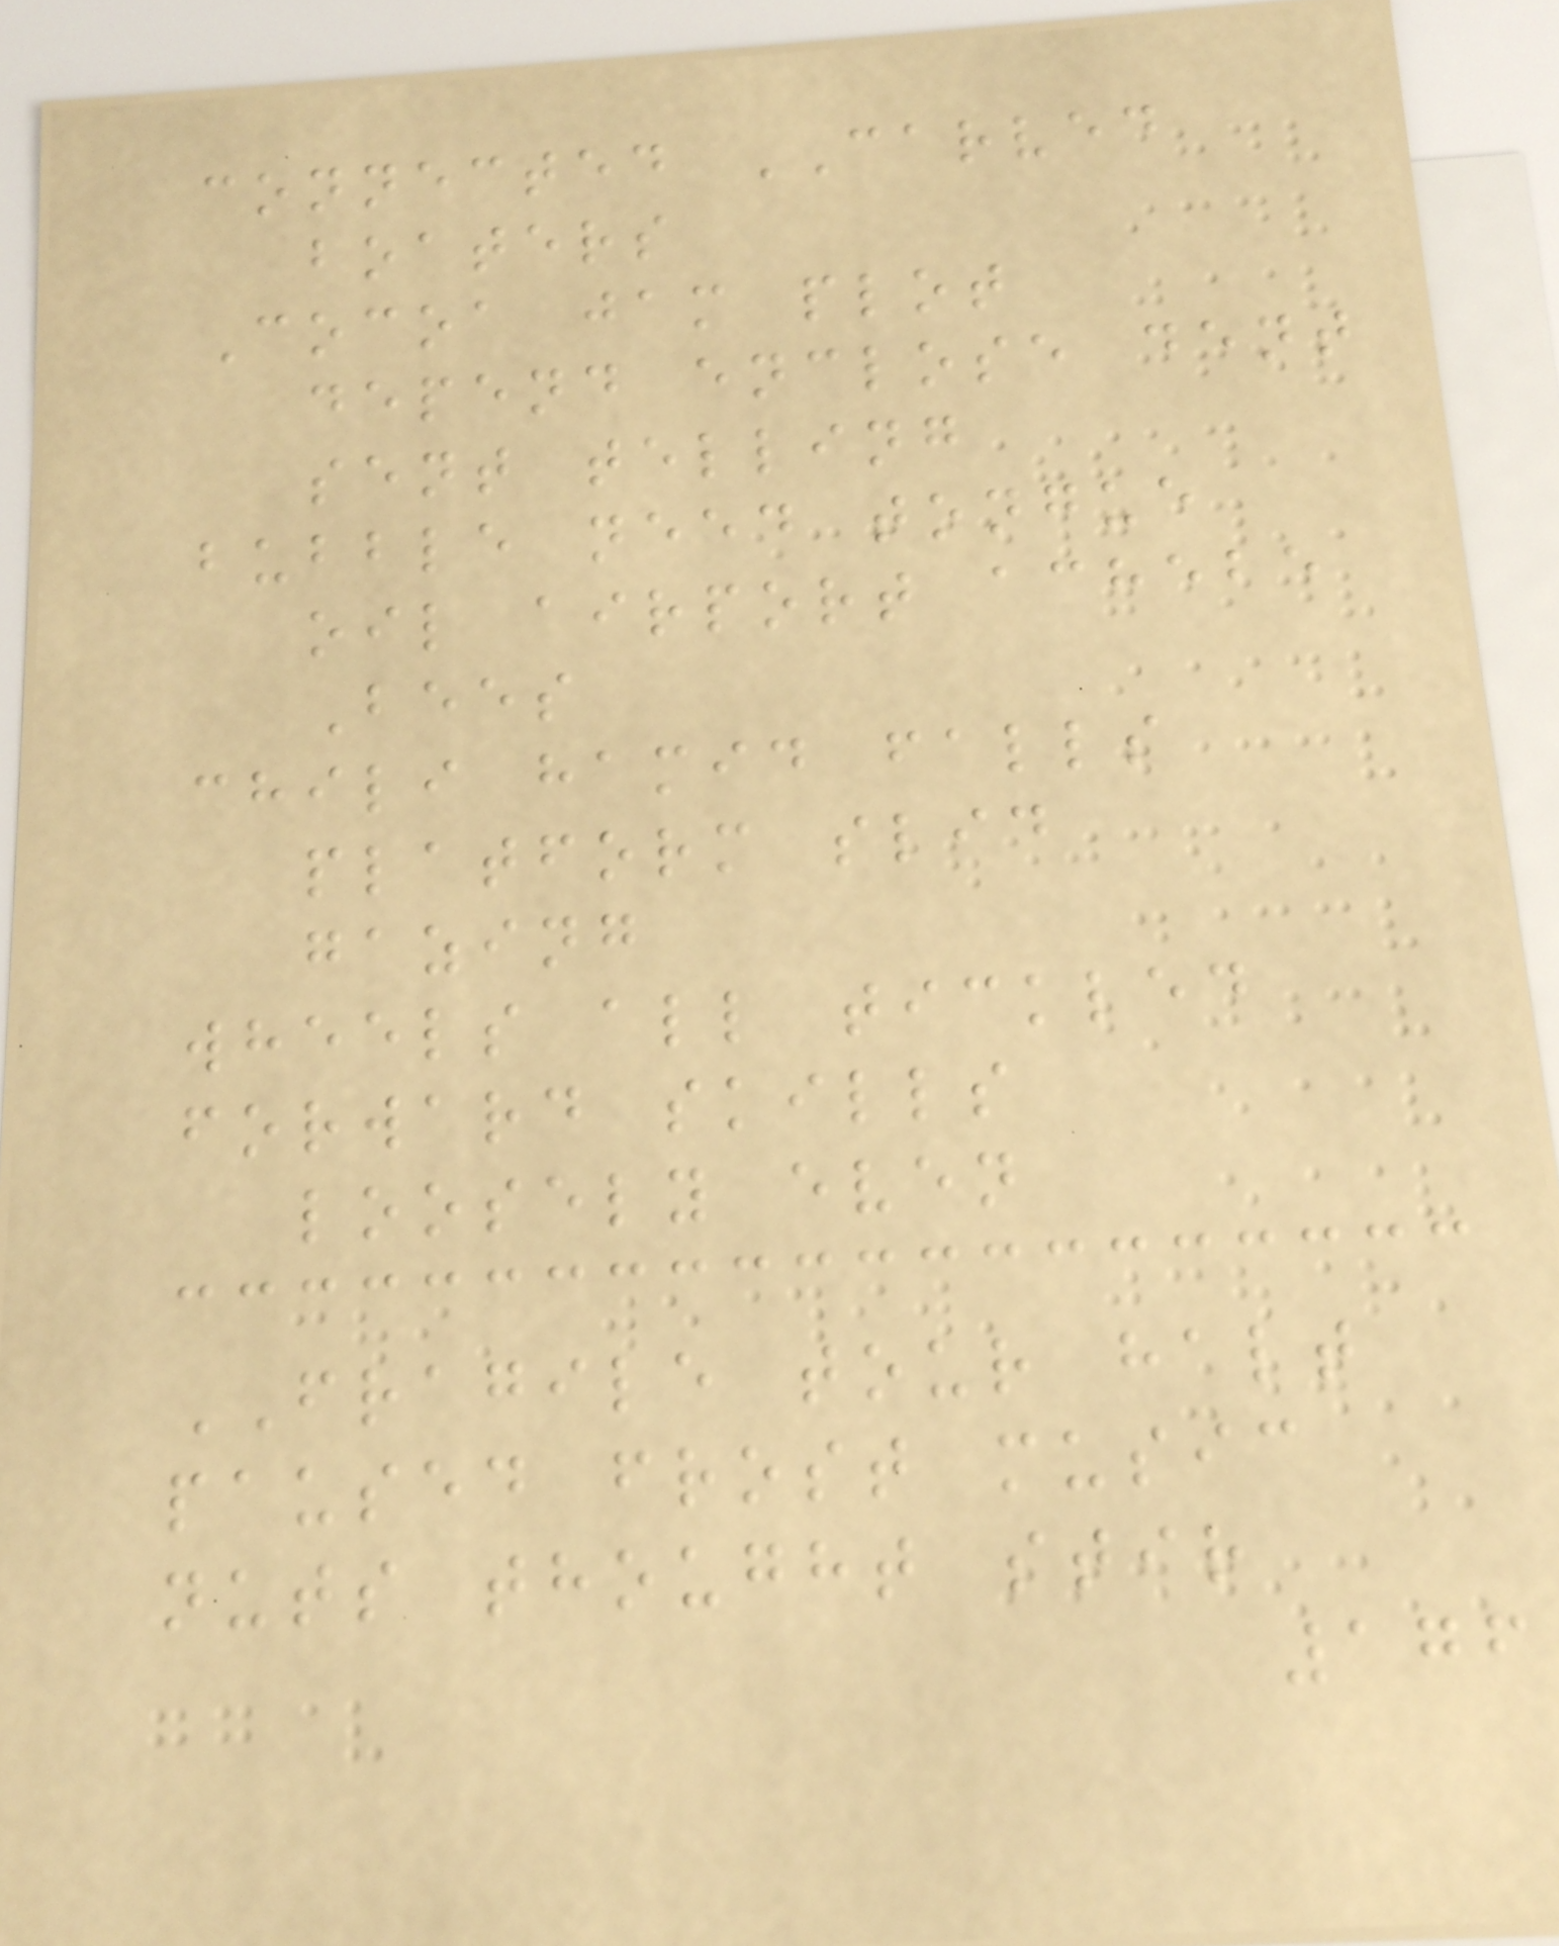connected CARVED
boaters
Cocoa jam plot
depend enclose dent
sent telling
bubble need tongue
oil airport achebe
Bees
chili hamid falls
platform slid
gazing
wheels all tickled
forward skills
loosely even
FRAGILE tour halt
paused frost music
nuts thought stir
176
